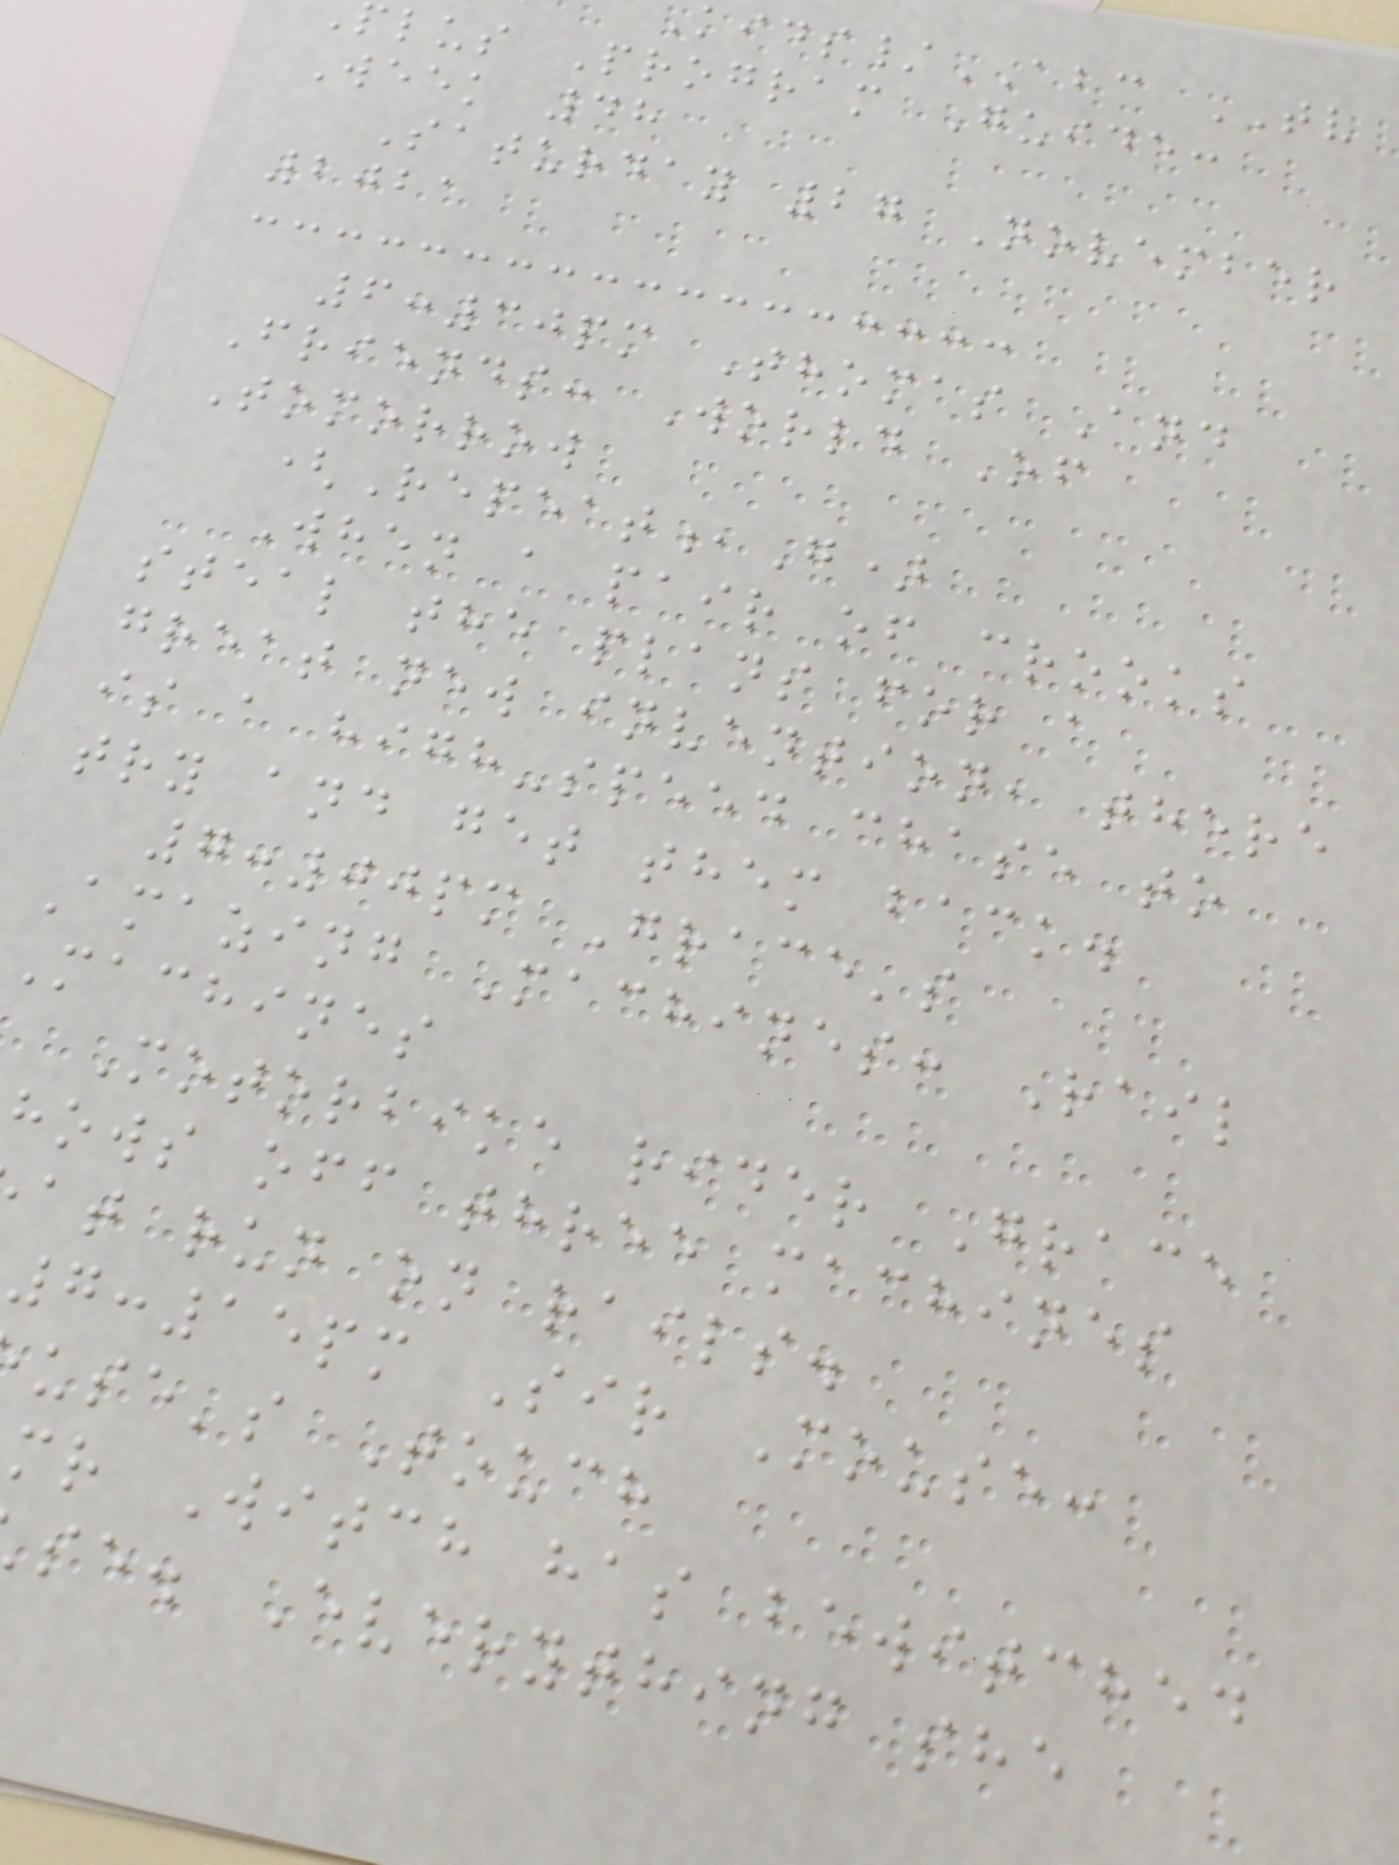ids/ABC TV
lus Program Guide:
Week 48
Saturday 27 November
2021
6:30pm Thomas And
Friends: World Of
Tomorrow
(Repeat,G)
When a pair of crooks
steal the plans for a
great new invention, there
is a high-speed chase to
try and get them back.
7:00pm Grace's
Amazing Machines: Rail
Machines
Motorbike rider Grace
hows off three machines
at run on rails.
7:15pm Sir Mouse:
use's Touch
mr Witch has bewitched
se. Everything she
